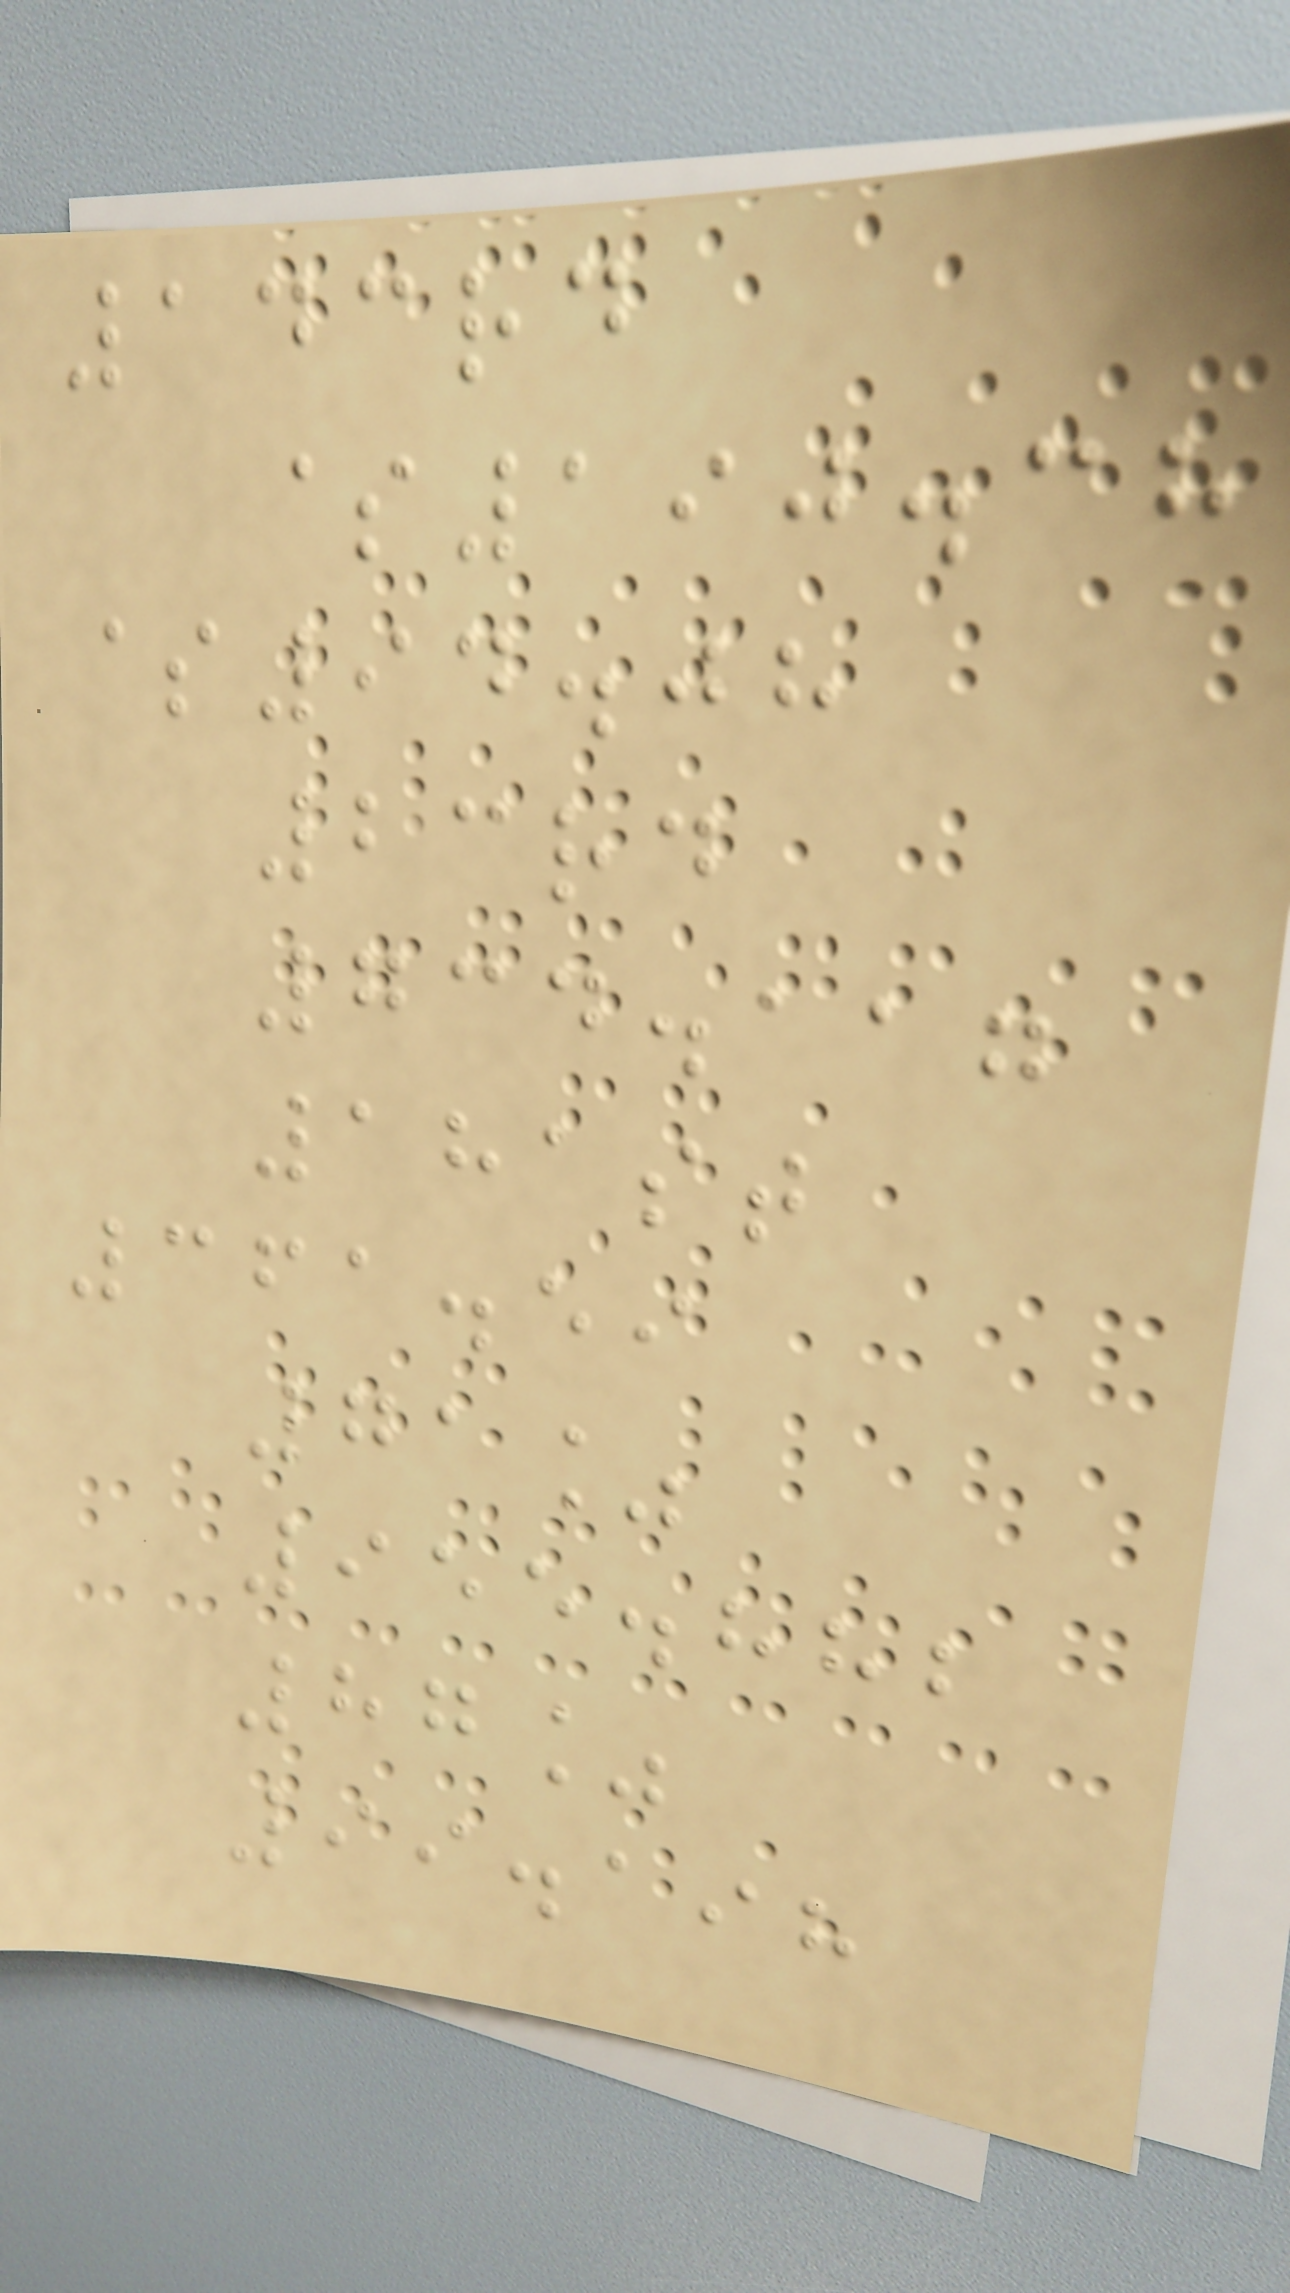143rd
$190.38
$94.08
23rd
734.117
181st
361.59
71%
955.882
87%
99.198
